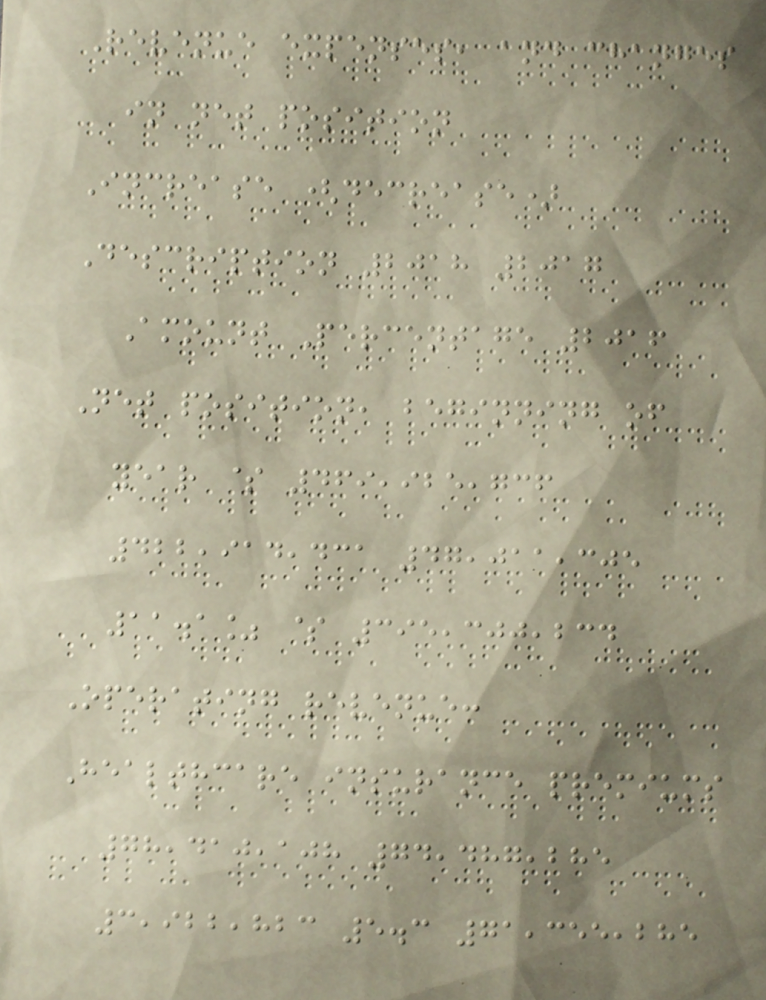Revenue expenses, and changes
in net position
Increase (decrease)
Description 2018 2017
Amount Percentage 2016
Net position, beginning of
year $ 469,925,736
422,914,431 47,011,305
11.1% $ 395,300,234
Operating revenue:
Healthcare insurance premiums
78,410,108 74,487,285
3,922,823 5.3 71,355,285
